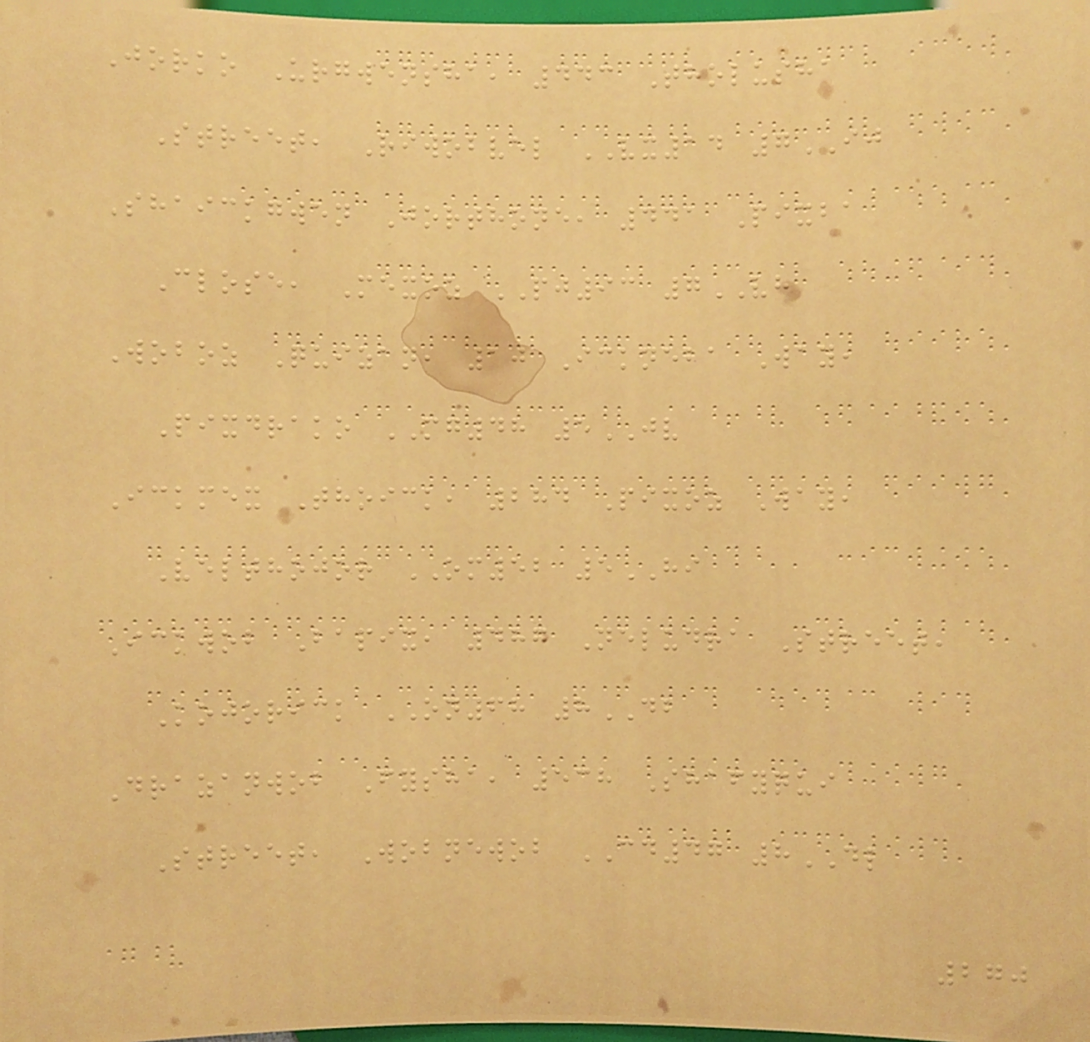Jorko Urgwensha, 443 Tholusha
Street, Riwobvel VX14 7IJ
Shaickgwen Jorthone, 441 Pixba
Close, Mexoz PJ93 7VH
Woboz Quizan, 10 Ickneba Way,
Pixdrako MG48 5JV
Ickmex Thoick, 284 Pixoz Way,
Velthojor OM52 5HI
Ickwob Bapix, 487 Neludra Street,
Kojorick ON68 8DB
Drazanwob Fysha, 538 Shafyqui
Street, Wobnewob CD47 8DL
270
